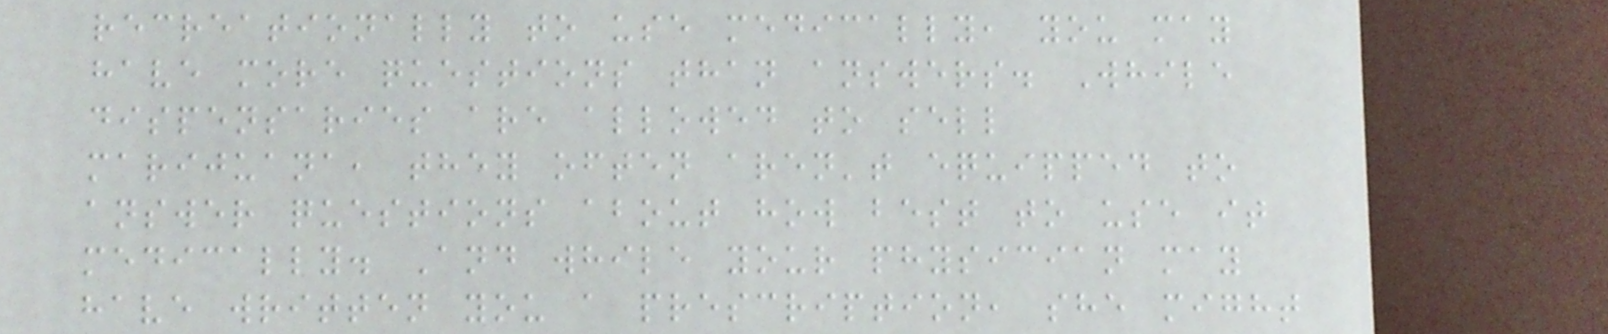recreationally to use medically, you may
have more questions than answers. While
dispensaries are allowed to sell
marijuana, they often aren't equipped to
answer questions about how best to use it
medically. And while your physician may
have written you a prescription, she might
